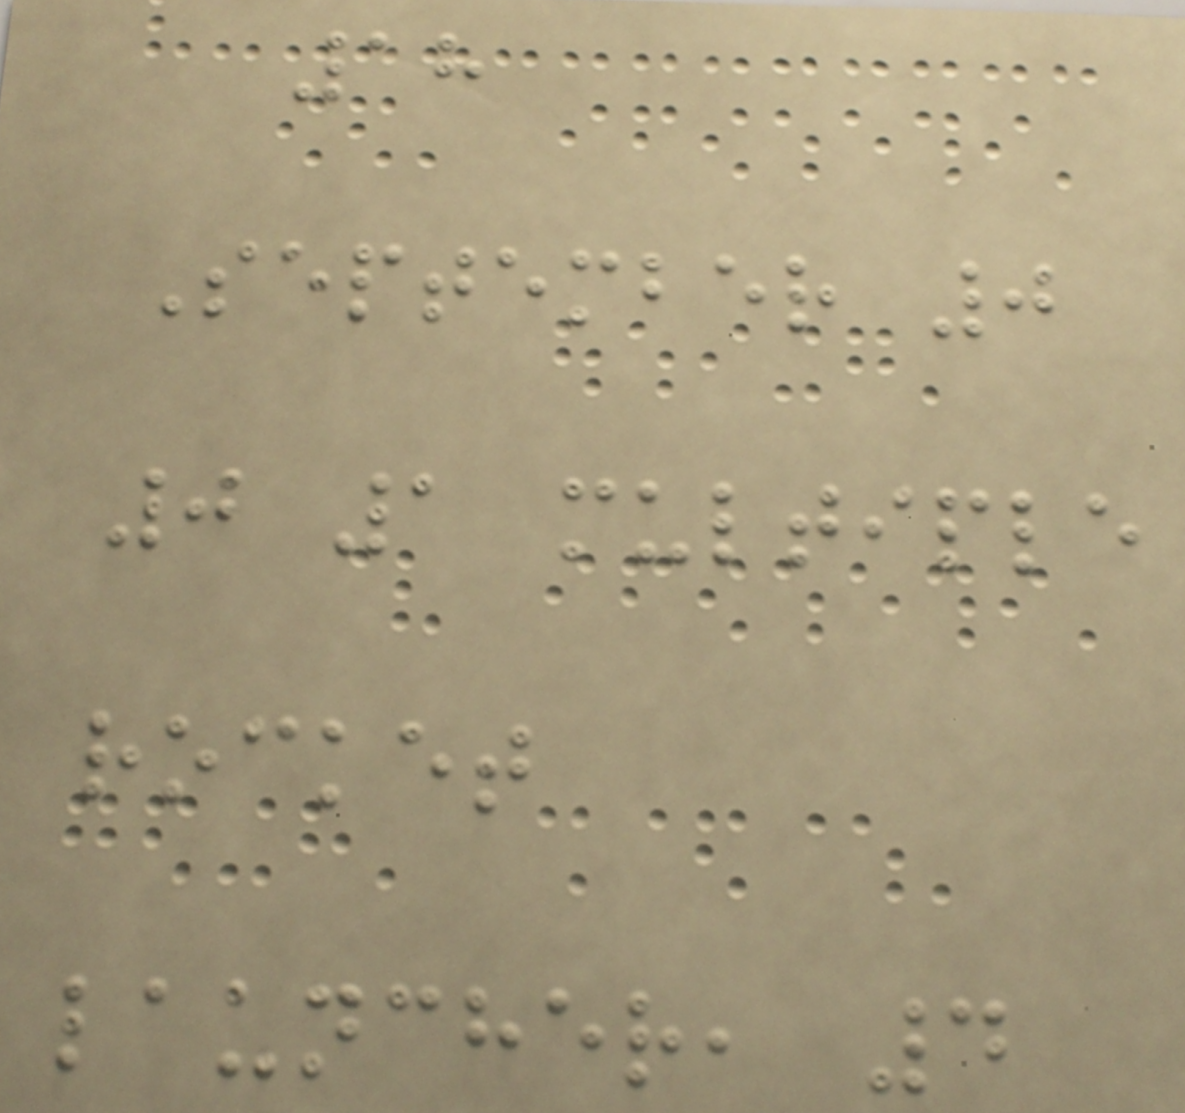18
September 0
0 1 multiple
rocket
launcher, 4
